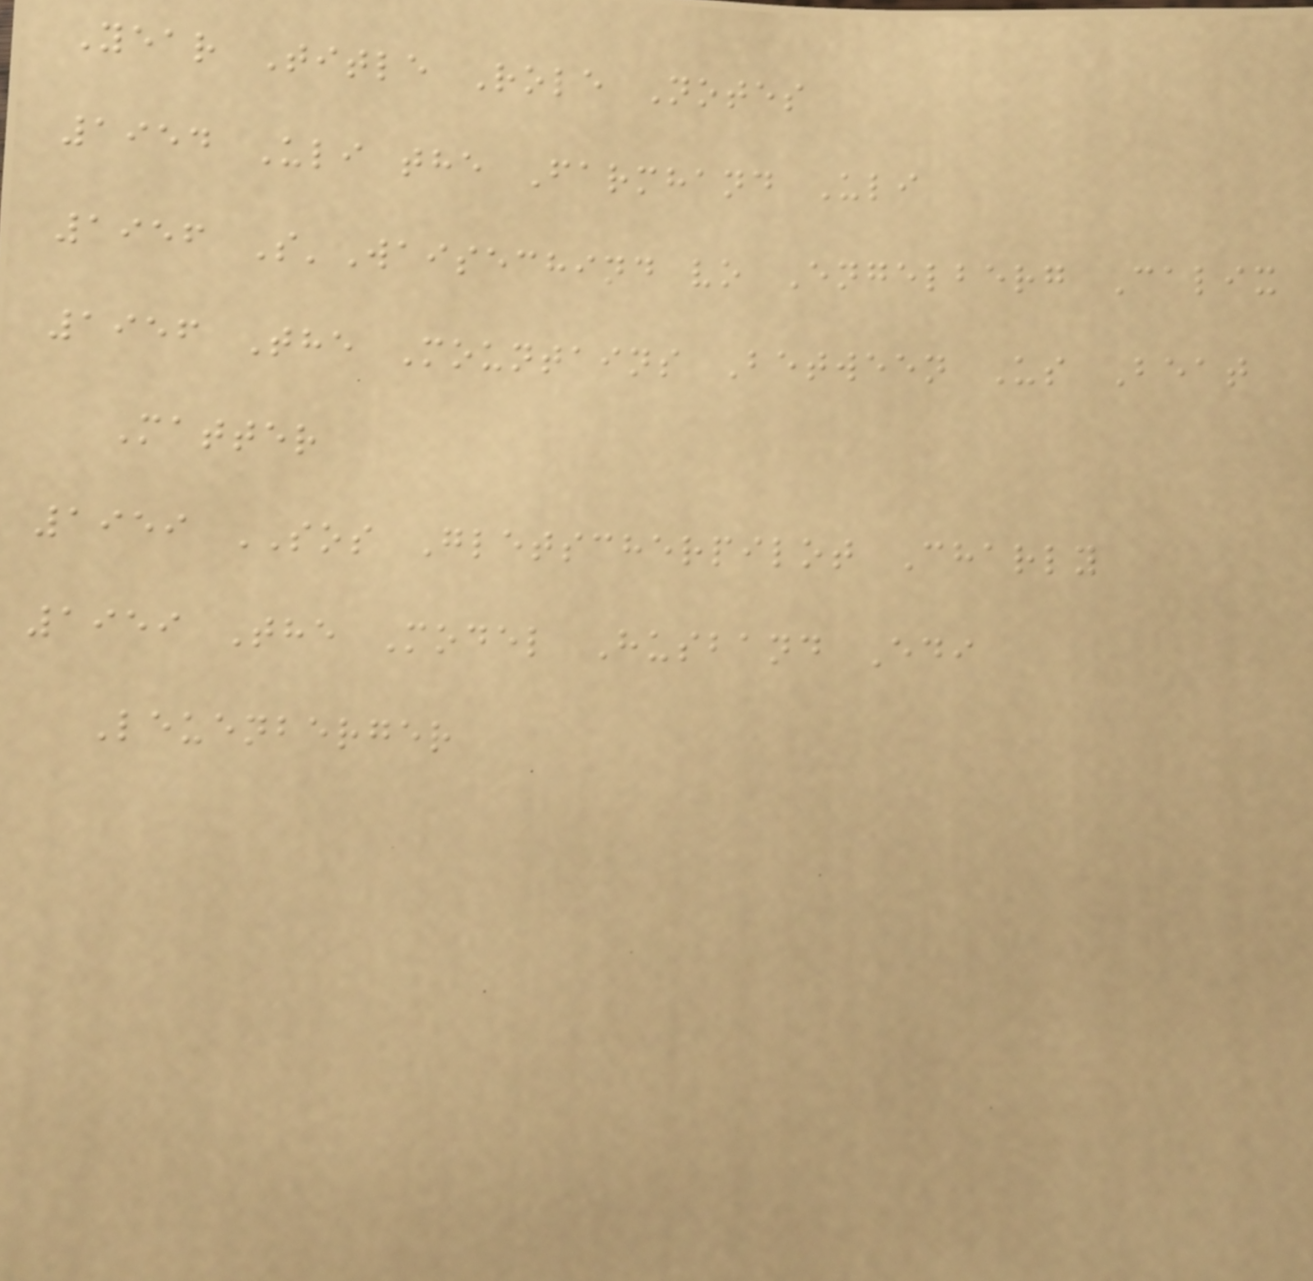Year Title Role Notes
1954 Uli the Farmhand Uli
1956 S'Waisechind vo Engelberg Calix
1956 The Mountains Between Us Beat
Matter
1959 SOS Gletscherpilot Charly
1959 The Model Husband Edi
Leuenberger
